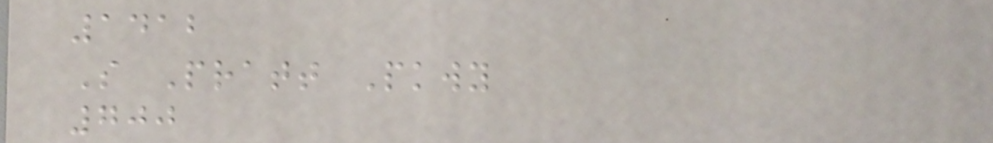1412
S Pratt Pkwy
700
